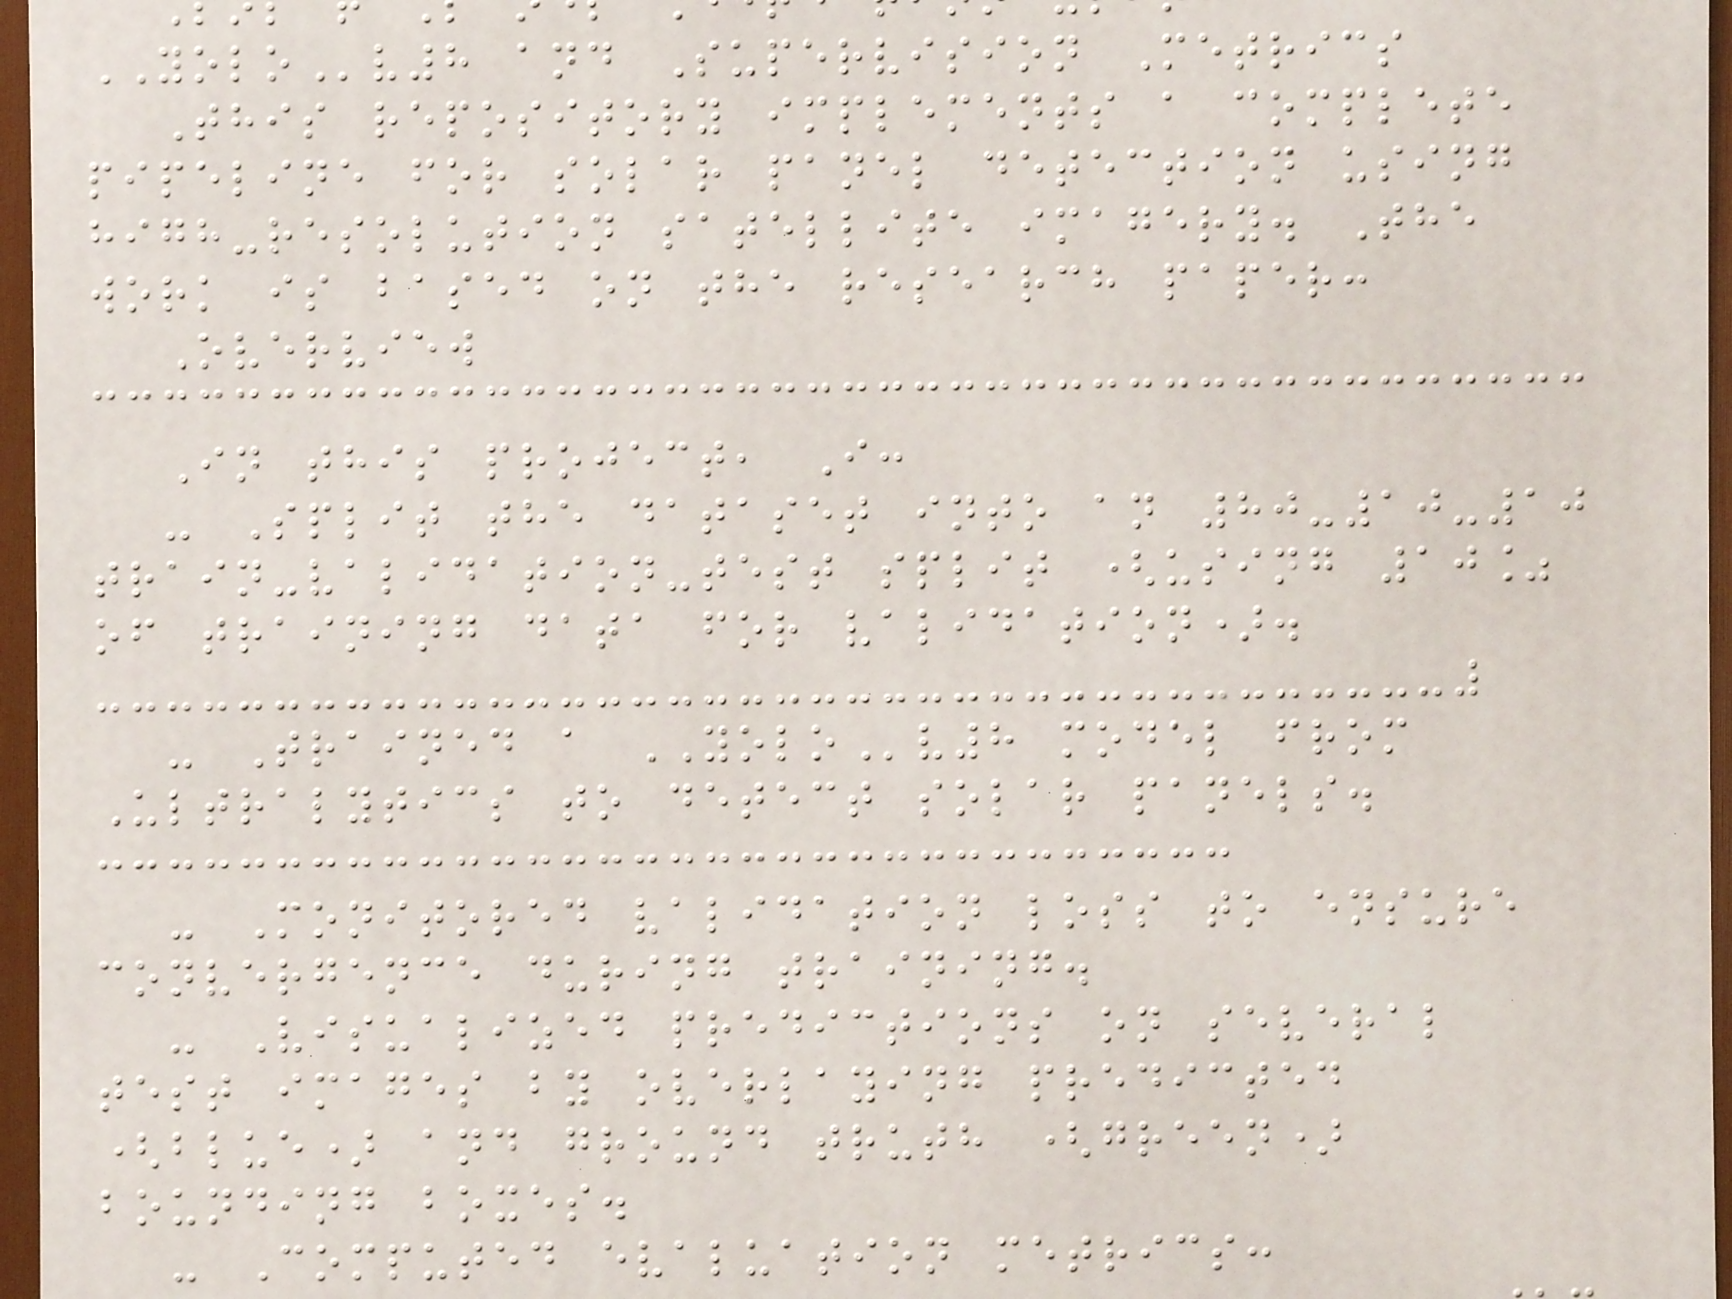YOLOv8 and Supervision Metrics
This repository implements a complete
pipeline for solar panel detection using
high-resolution satellite imagery. The
work is based on the research paper:
Overview
In this project, I:
- Split the dataset into an 80-10-10
train-validation-test split (using 10%
of training data for validation).
- Trained a YOLOv8 model from
Ultralytics to detect solar panels.
- Monitored validation loss to ensure
convergence during training.
- Visualized predictions on several
test images by overlaying predicted
(blue) and ground truth (green)
bounding boxes.
- Computed evaluation metrics:
